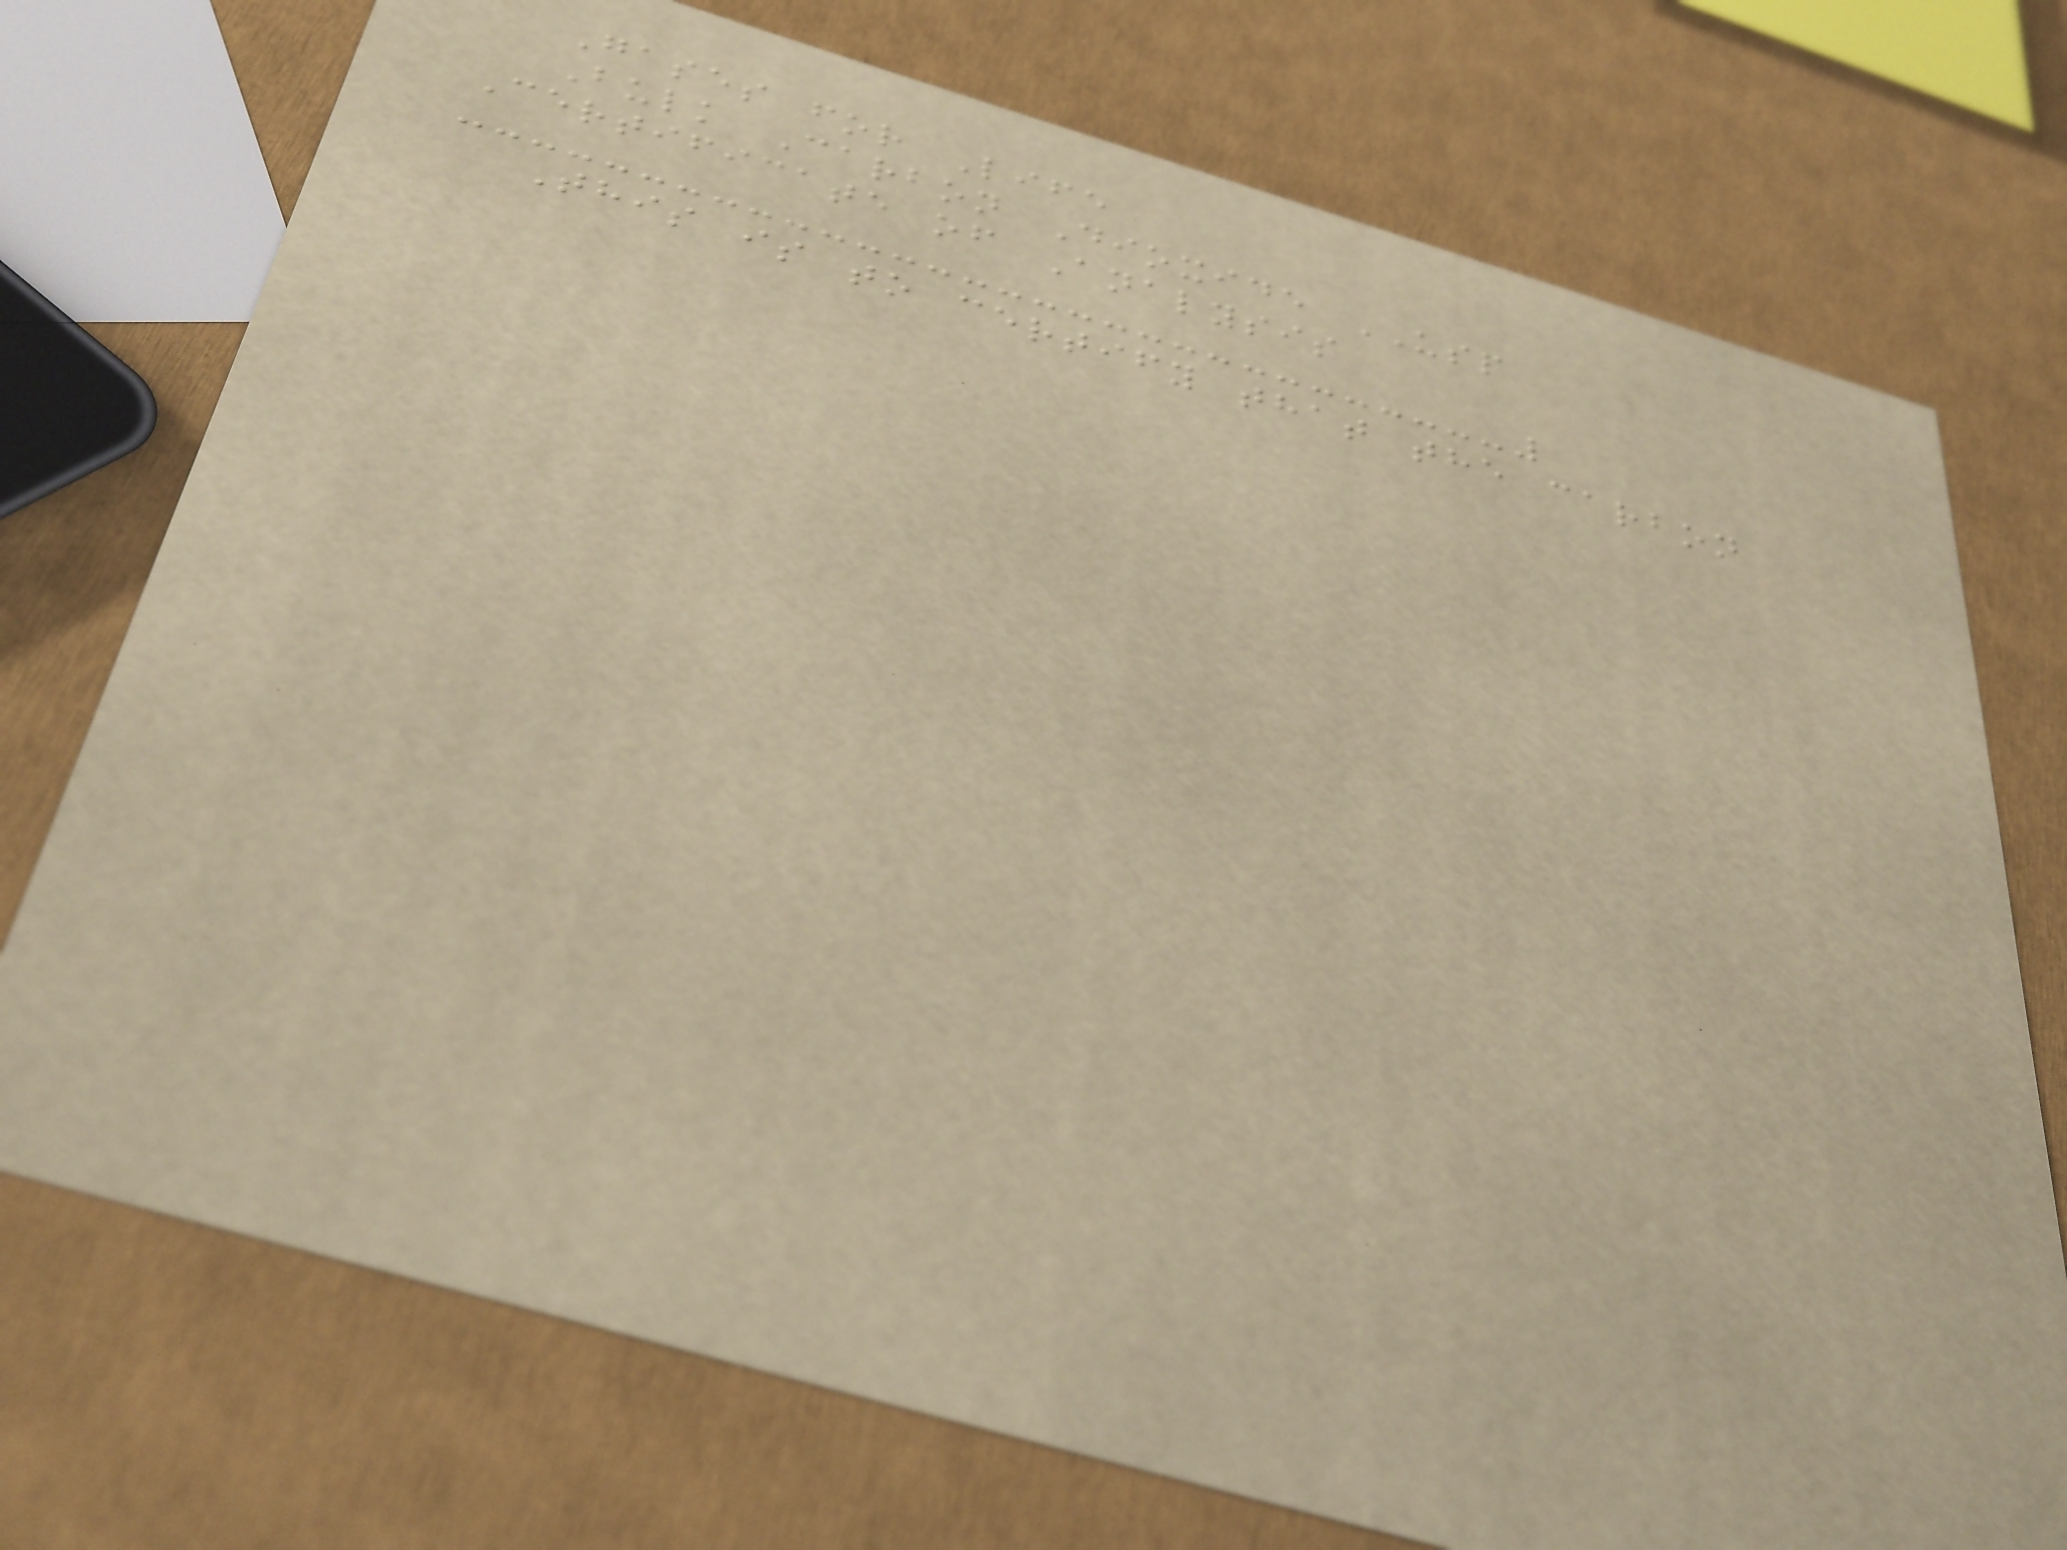Gases for Life
Bulk Carbon Dioxide USP
Certificate of Analysis
This is to certify that the carbon
